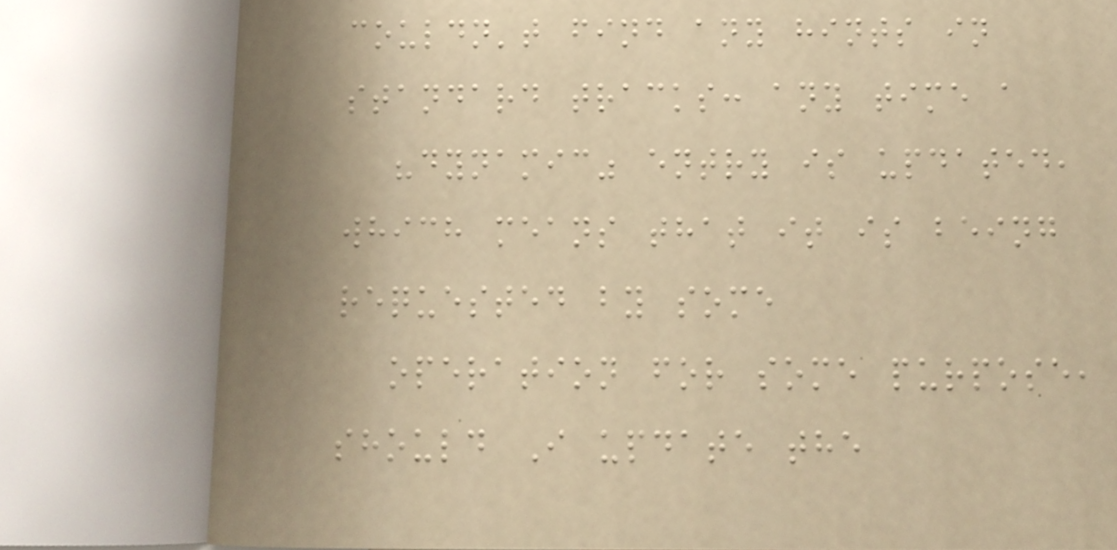couldn't find any hints in
standard tracks: any time a
"dynamic" entry is updated,
which means that it is being
requested by some
operation for some purpose,
should I update the
